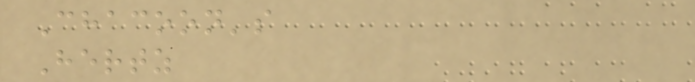Chacoon's
Hertz
